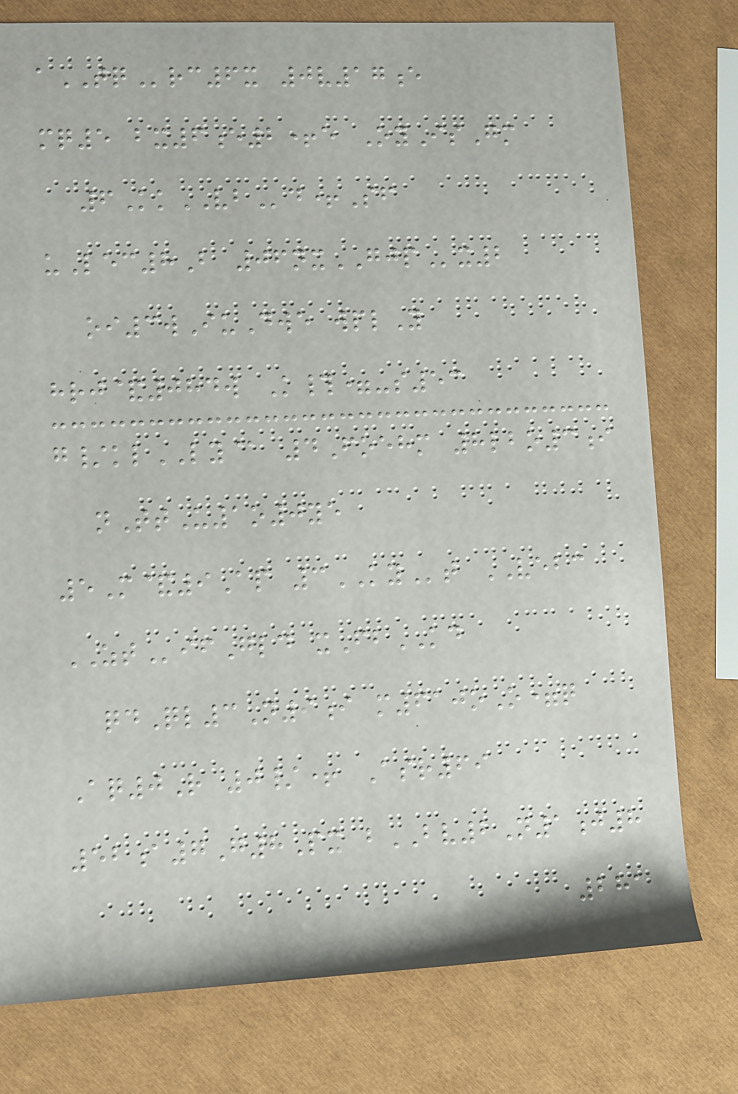aTQrc6x 0v17e
mq5 bx6e2+e OyIsGm
6KkVBd+Sf
uLec8B 06nxGJPx2
oi3wIuDwe wplY
hrj&084w K#=-s53
g/klLY@ 4Foehm 8lbo3i
nTtU1o0ye
5M&9Ap 3KYt VEBC
ZTifGld xFbKD
qdQl3N9i m610oO=q
Aq0R 0/+ Asr69
52a7G8Px bBV2N1j8
281
